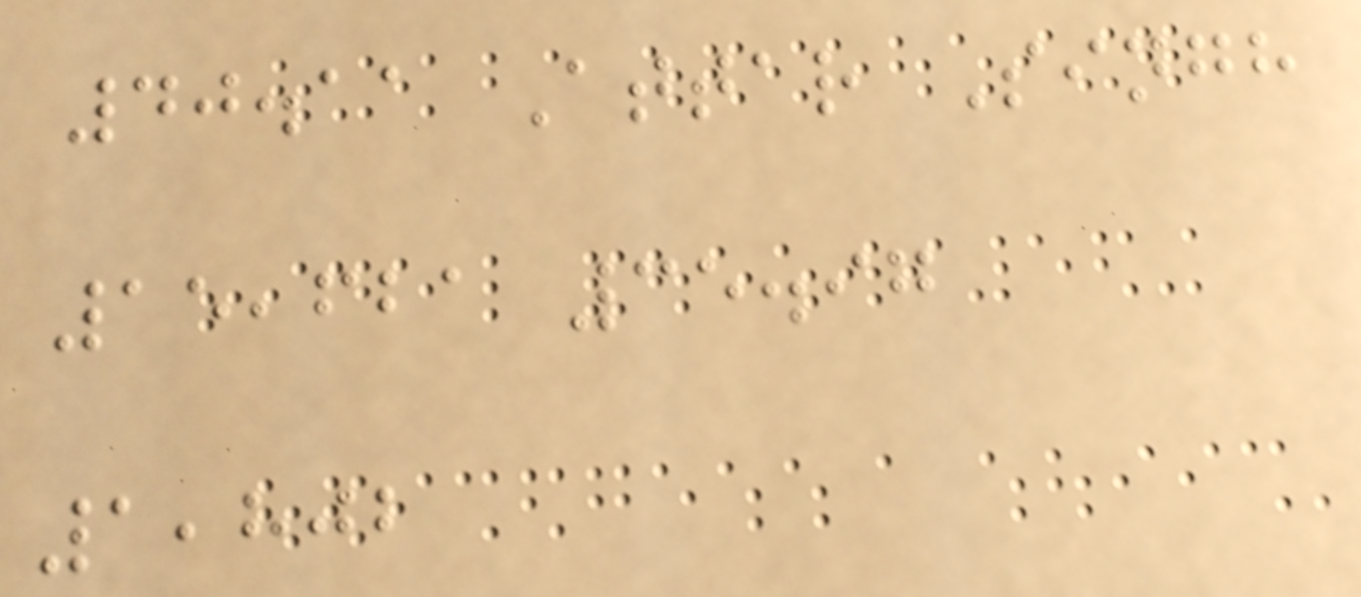40.11 Attar Singh
15,621 35.97
1,802
